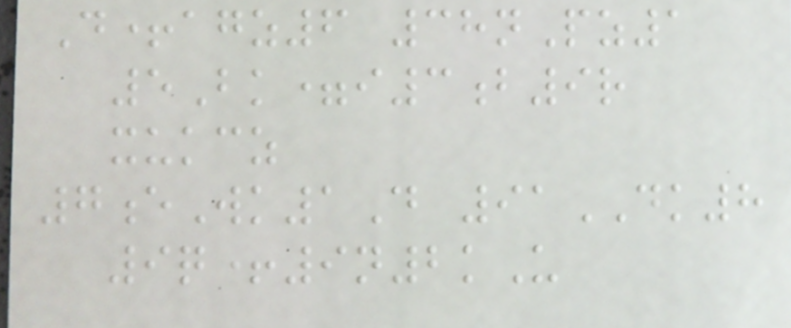D+agz6 38nPz1
5Bk=i3b9r
xukcz
7eWk1D 91DK8
9q+9n2kU
